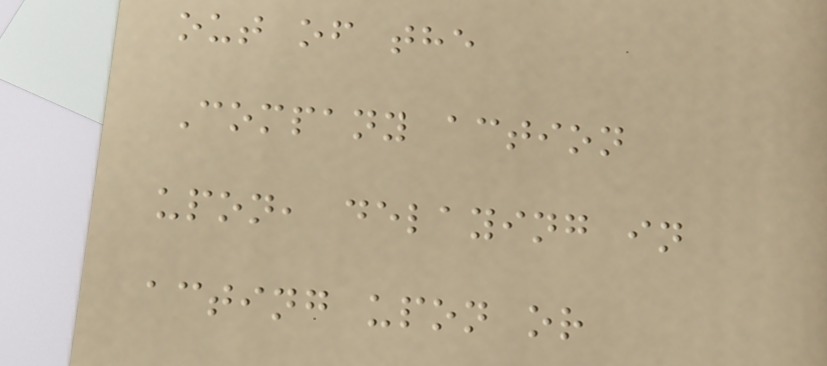out of the
Company action
upon, delaying in
acting upon or
